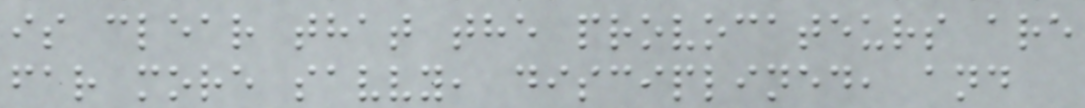is clear that the provocateurs are
far more savvy, disciplined, and
